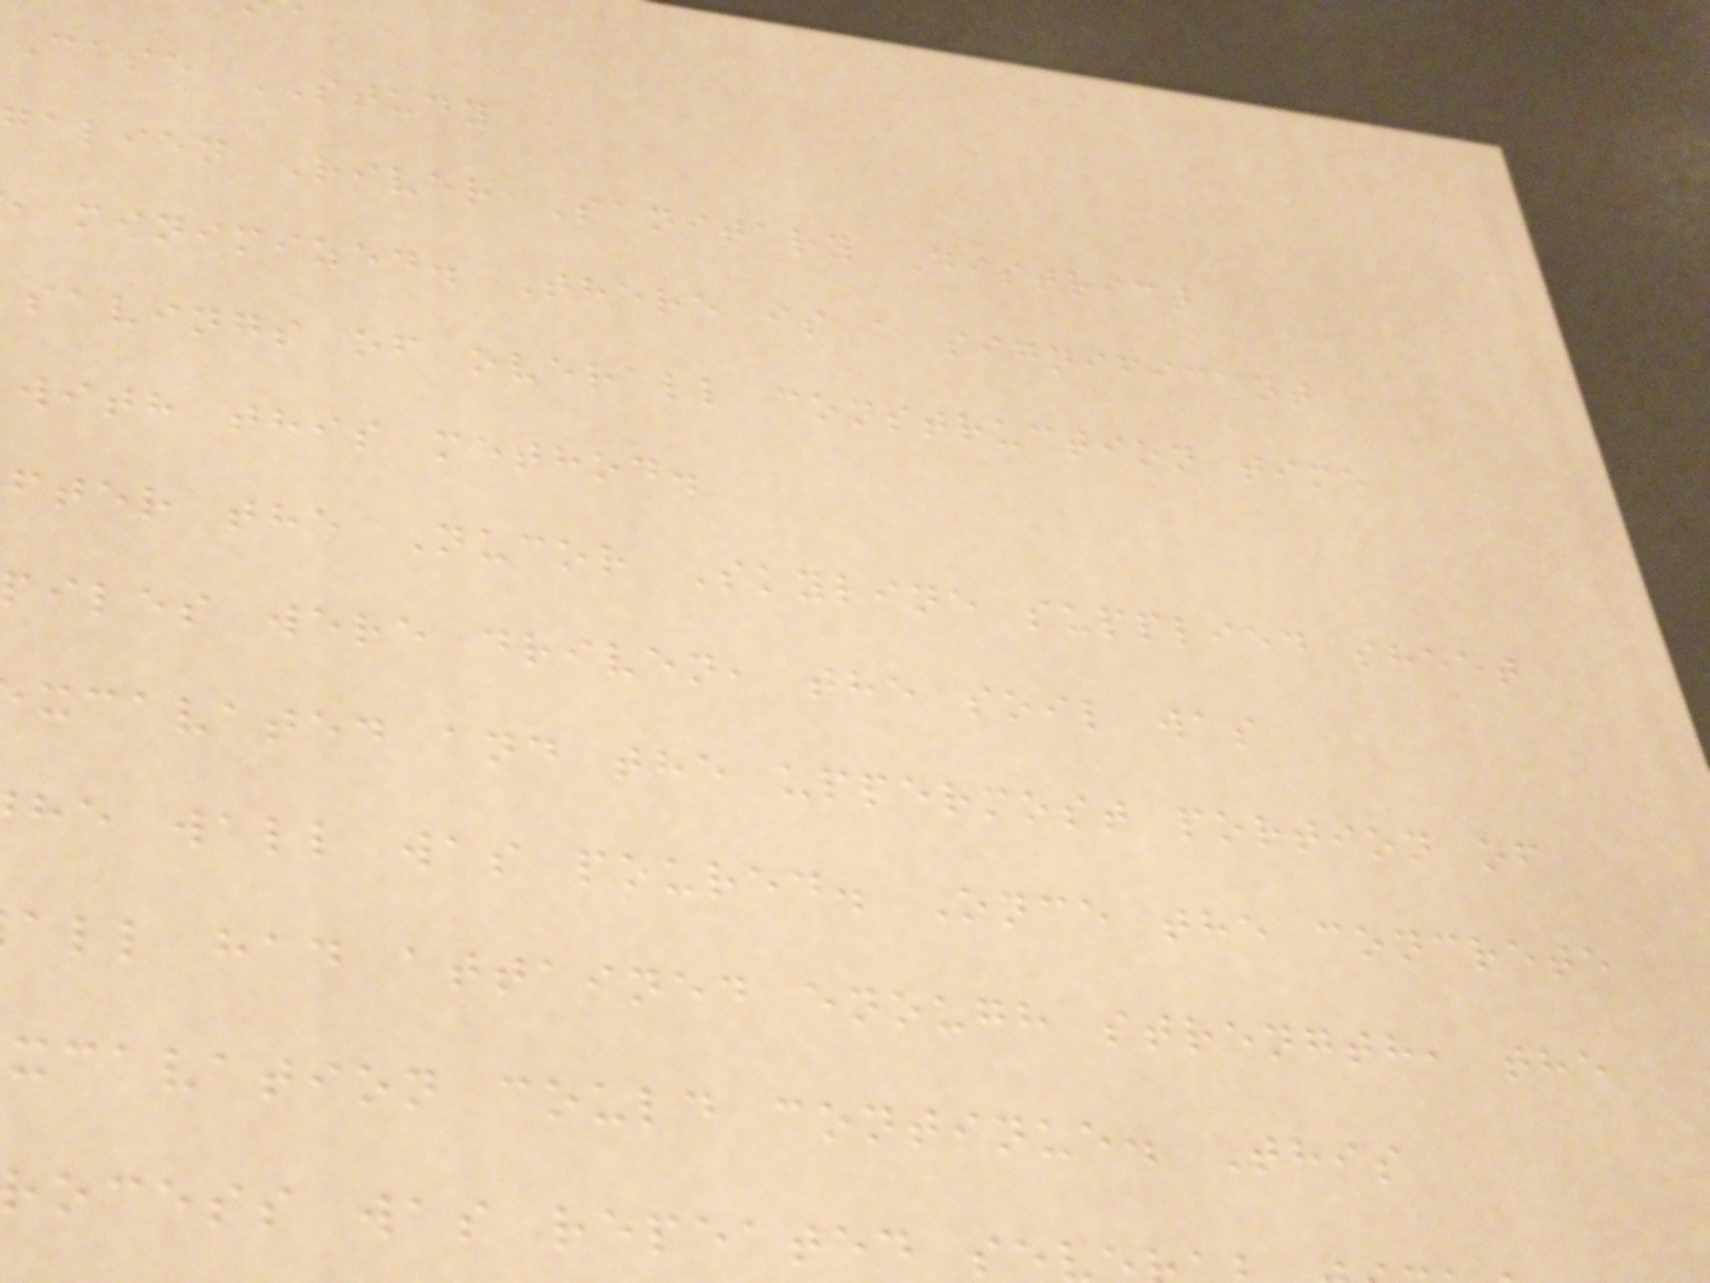case STUDY
galien River Sanitary District
minimized. There is a significant
savings of overall construction time
with this method.
fter the Nucor Skyline supplied sheet
iles were driven, the soil was
xcavated and the uppermost portion of
he wall was poured. Once the concrete
all had attained enough strength, the
xcavation could continue. This
rocess was repeated se
